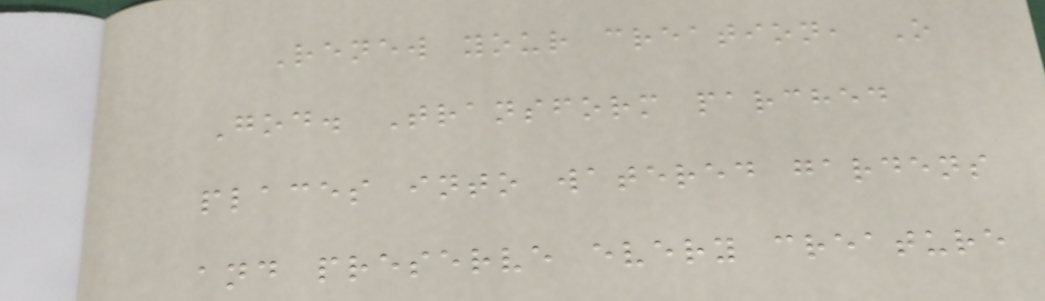Renew your creation, O
God. Transform parched
places into watered gardens
and preserve every creature
